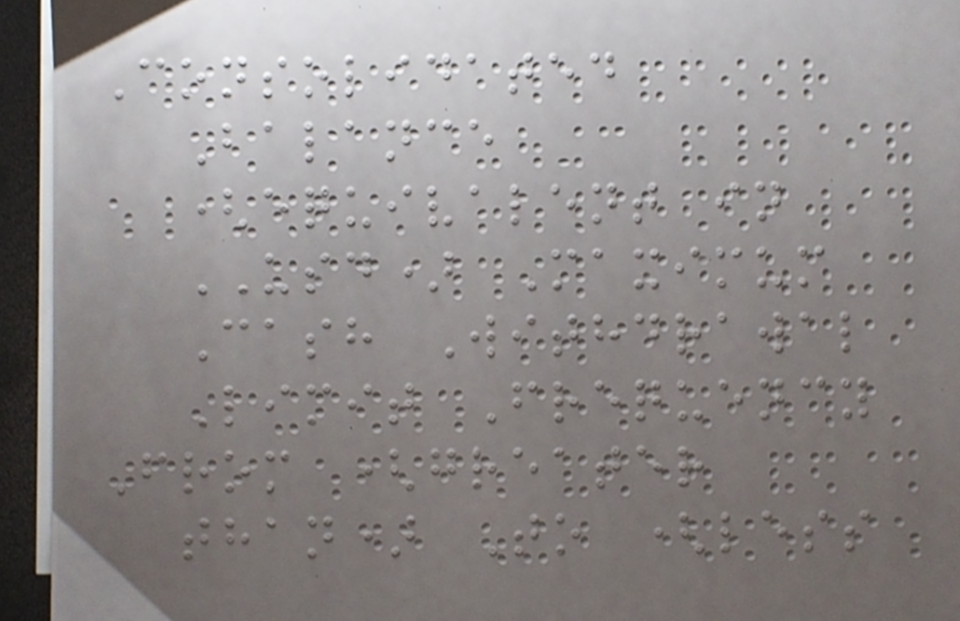Consolidated
Balance
(equivalent in
USD) Maximum
Cash Withdrawal
Limit Frequency
From (greater
than) To (less
